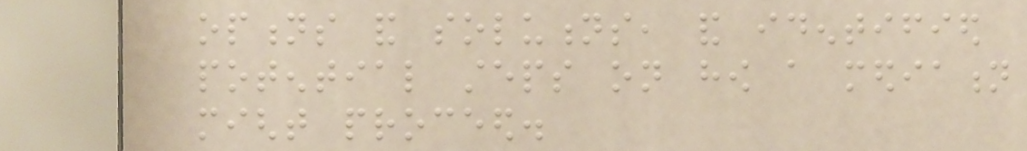options and solutions, and identified
potential steps on how a mediation
might proceed.
